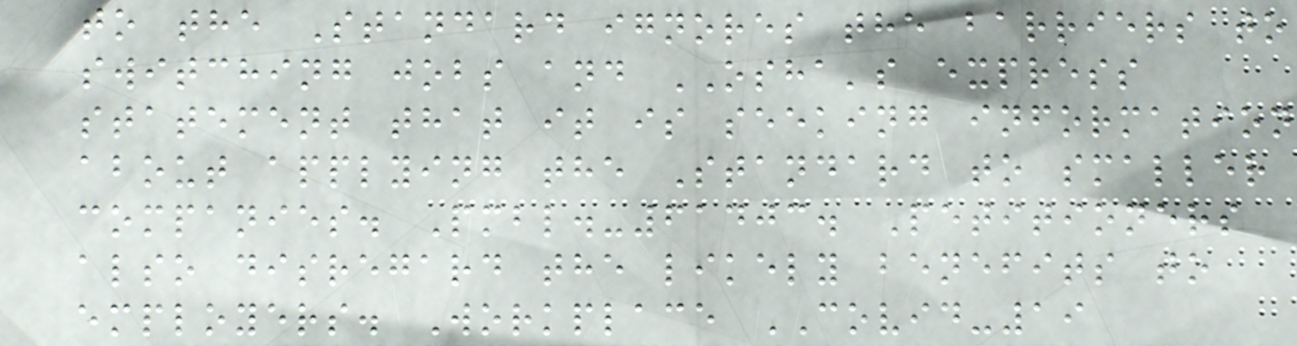to the Standard ignores the barriers to
switching jobs and OSHA's express
statement that it is seeking information
about applying the Standard to smaller
companies. Pmbl.-61403. Petitioners
also disregard the likely benefits to
employers. Workplace COVID-19
